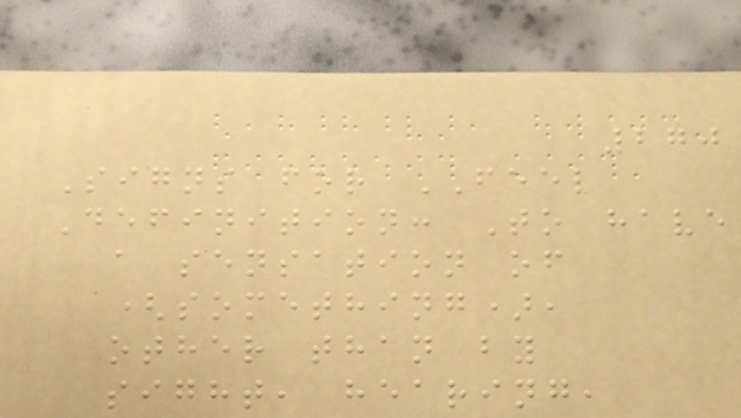270
Signs for FEEL
Definition: To have
a sensation of
(something),
other than by
sight, hearing,
